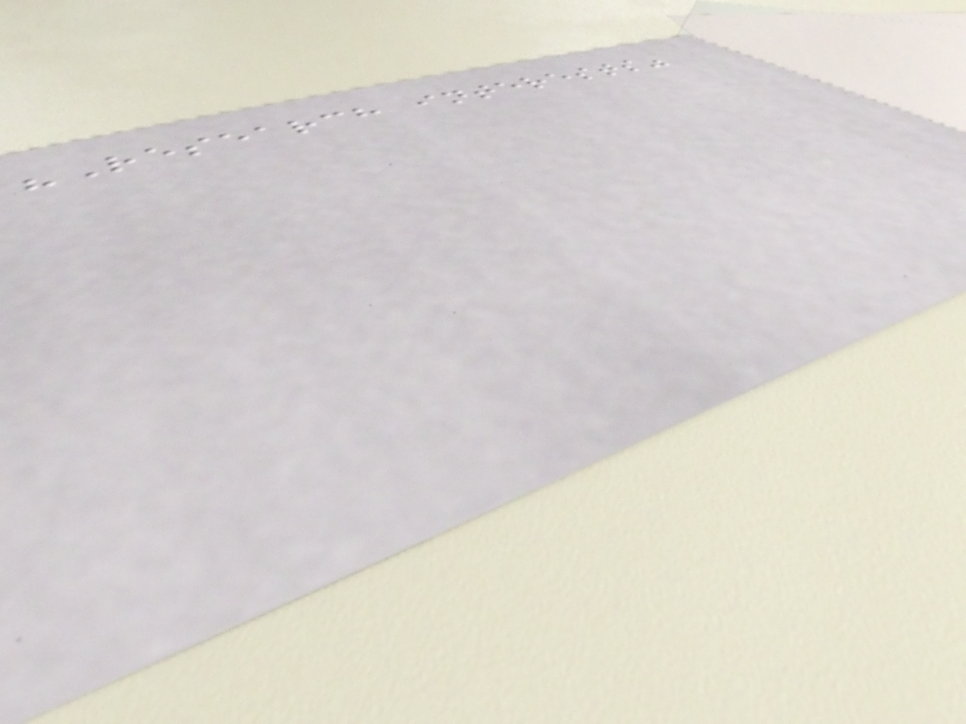"Research interests"
